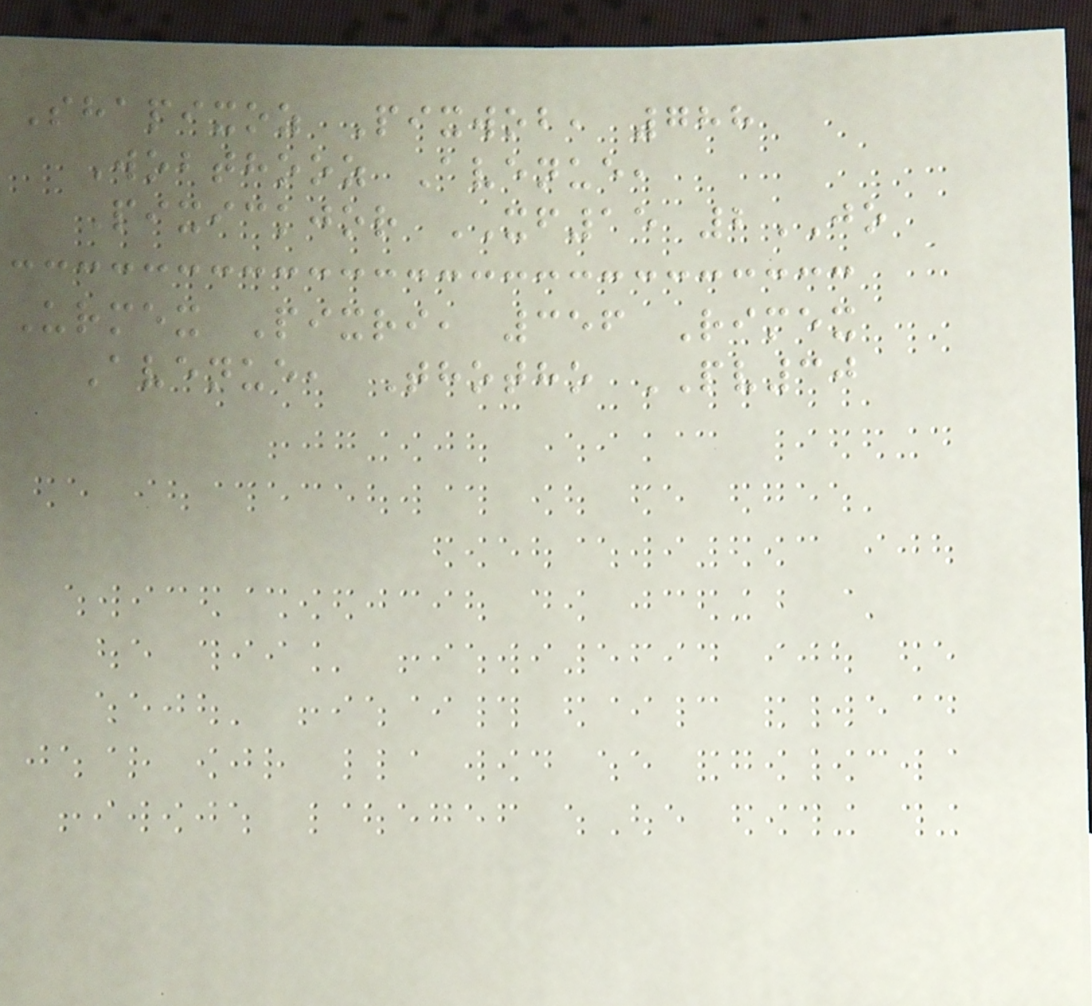Shapixoz Pixwob, 788
Wobthooz Avenue,
Pixickjor XF15 2JO
Urmex Pixri, 356 Rimex
Avenue, Thotho PV30
